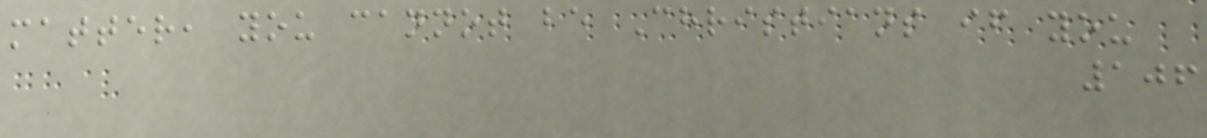matter, you cannot be Christians if you
106
